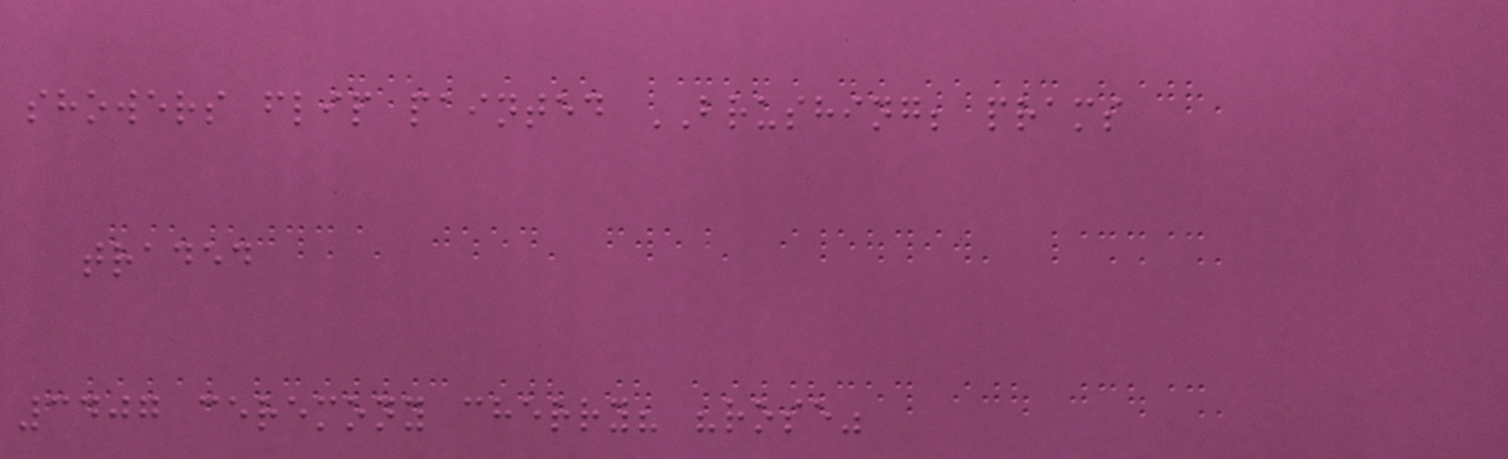showers flip painted BRUSHING; prams
traded
3407 ceremony cherry? "rose"
